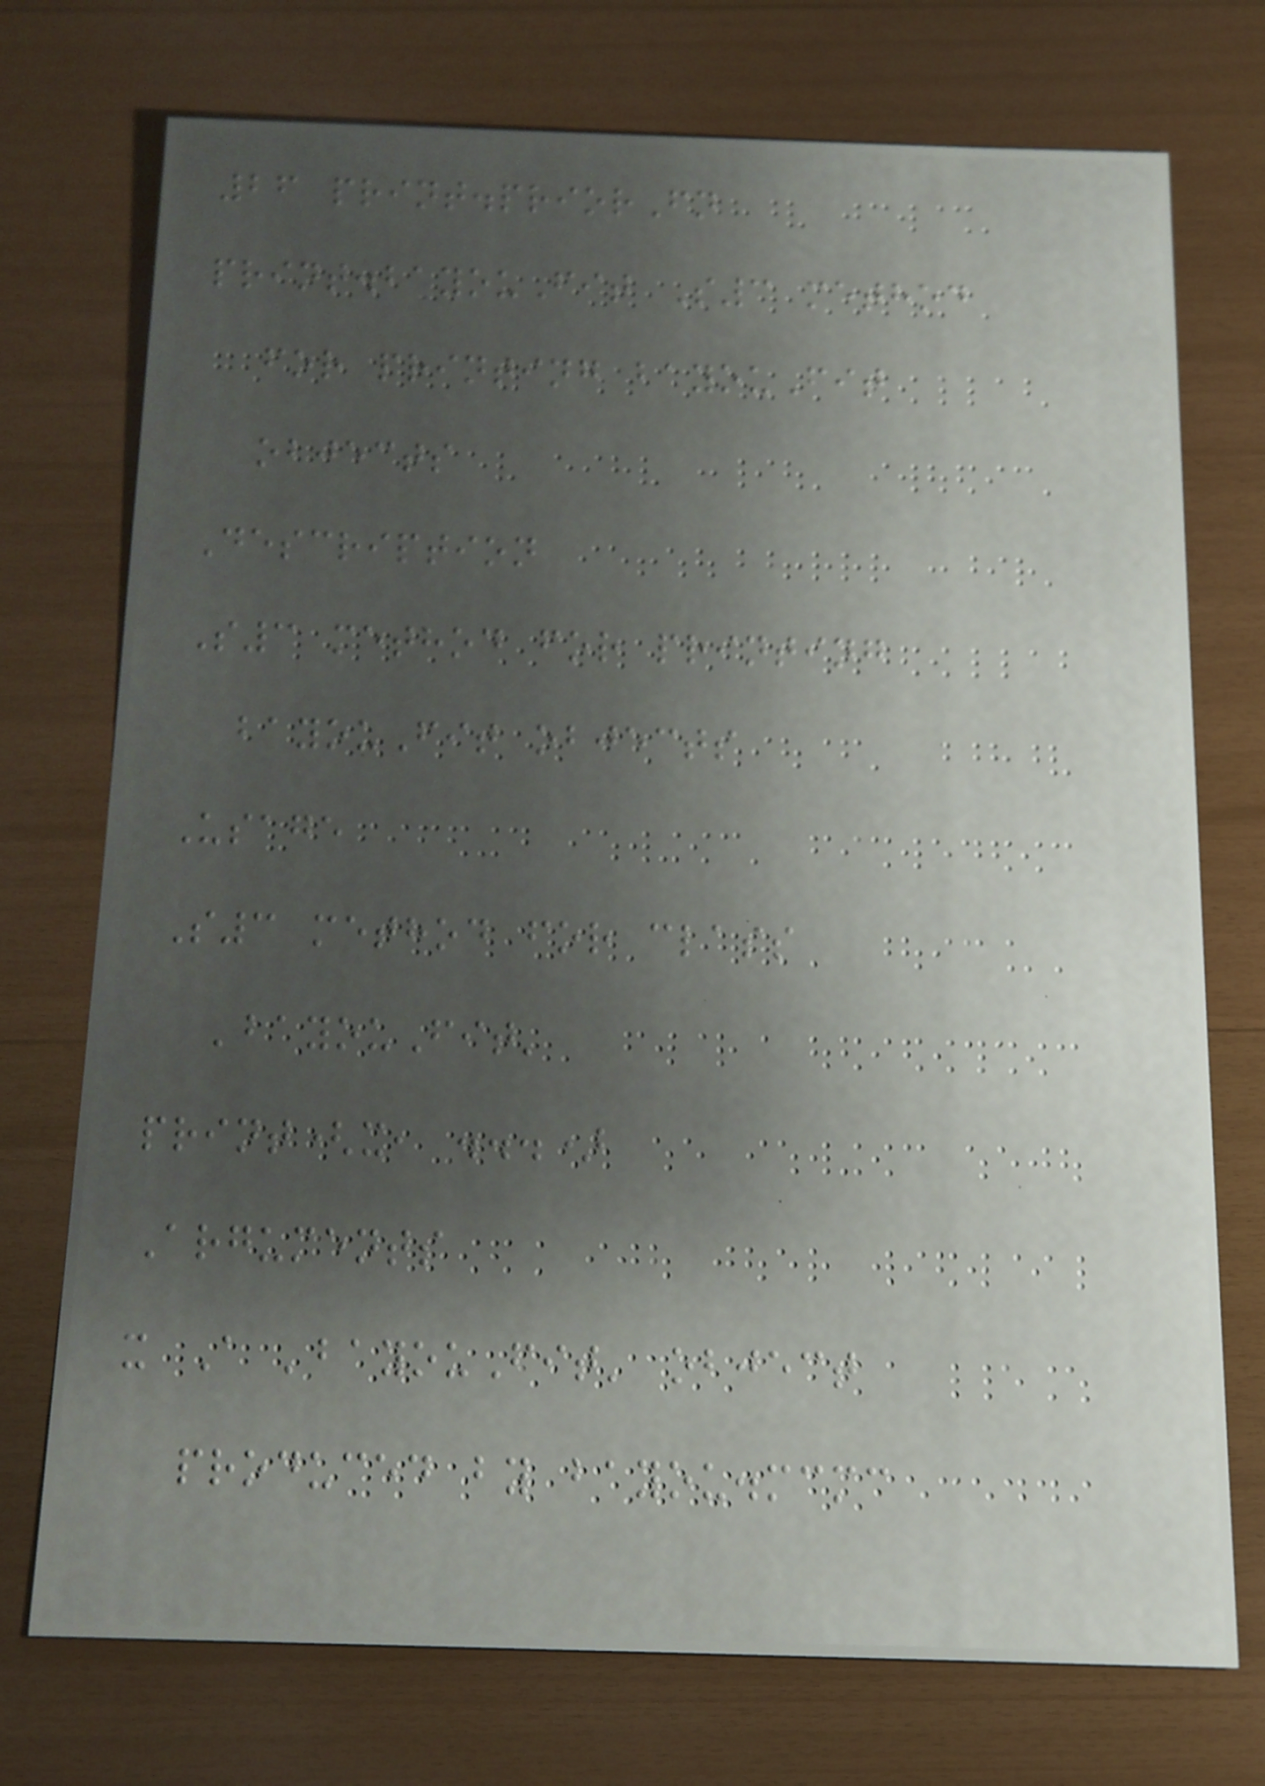26 print.priorFn
print.bayouFit S3 method
for printing bayouFit
objects
Description
S3 method for printing
bayouFit objects
Usage
S3 method for class
'bayouFit'
print(x, ...)
Arguments
x A 'bayouFit' object
produced by bayou.mcmc
